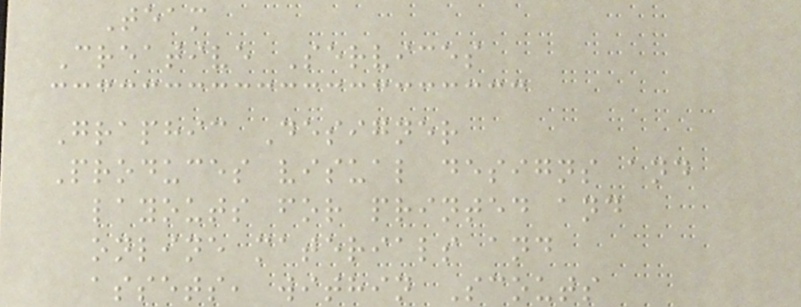Team
Creative Services
Graphic Designer
Produces visual designs and
layouts for printed and
online materials and
assets, within Scouts
